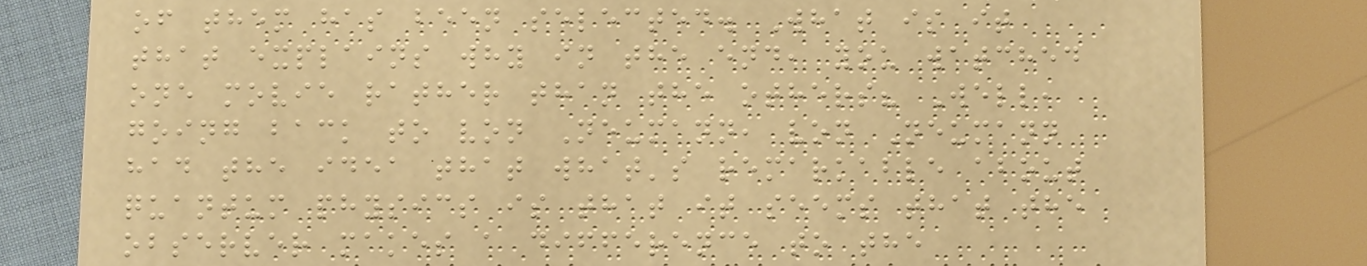of them has been selected. What is it
that explains why in the end, you watched
one movie rather than the others? Well,
going back to von Neumann, von Neumann
had the idea that what's remarkable about
quantum physics is that it seems that the
observer makes a difference to the
